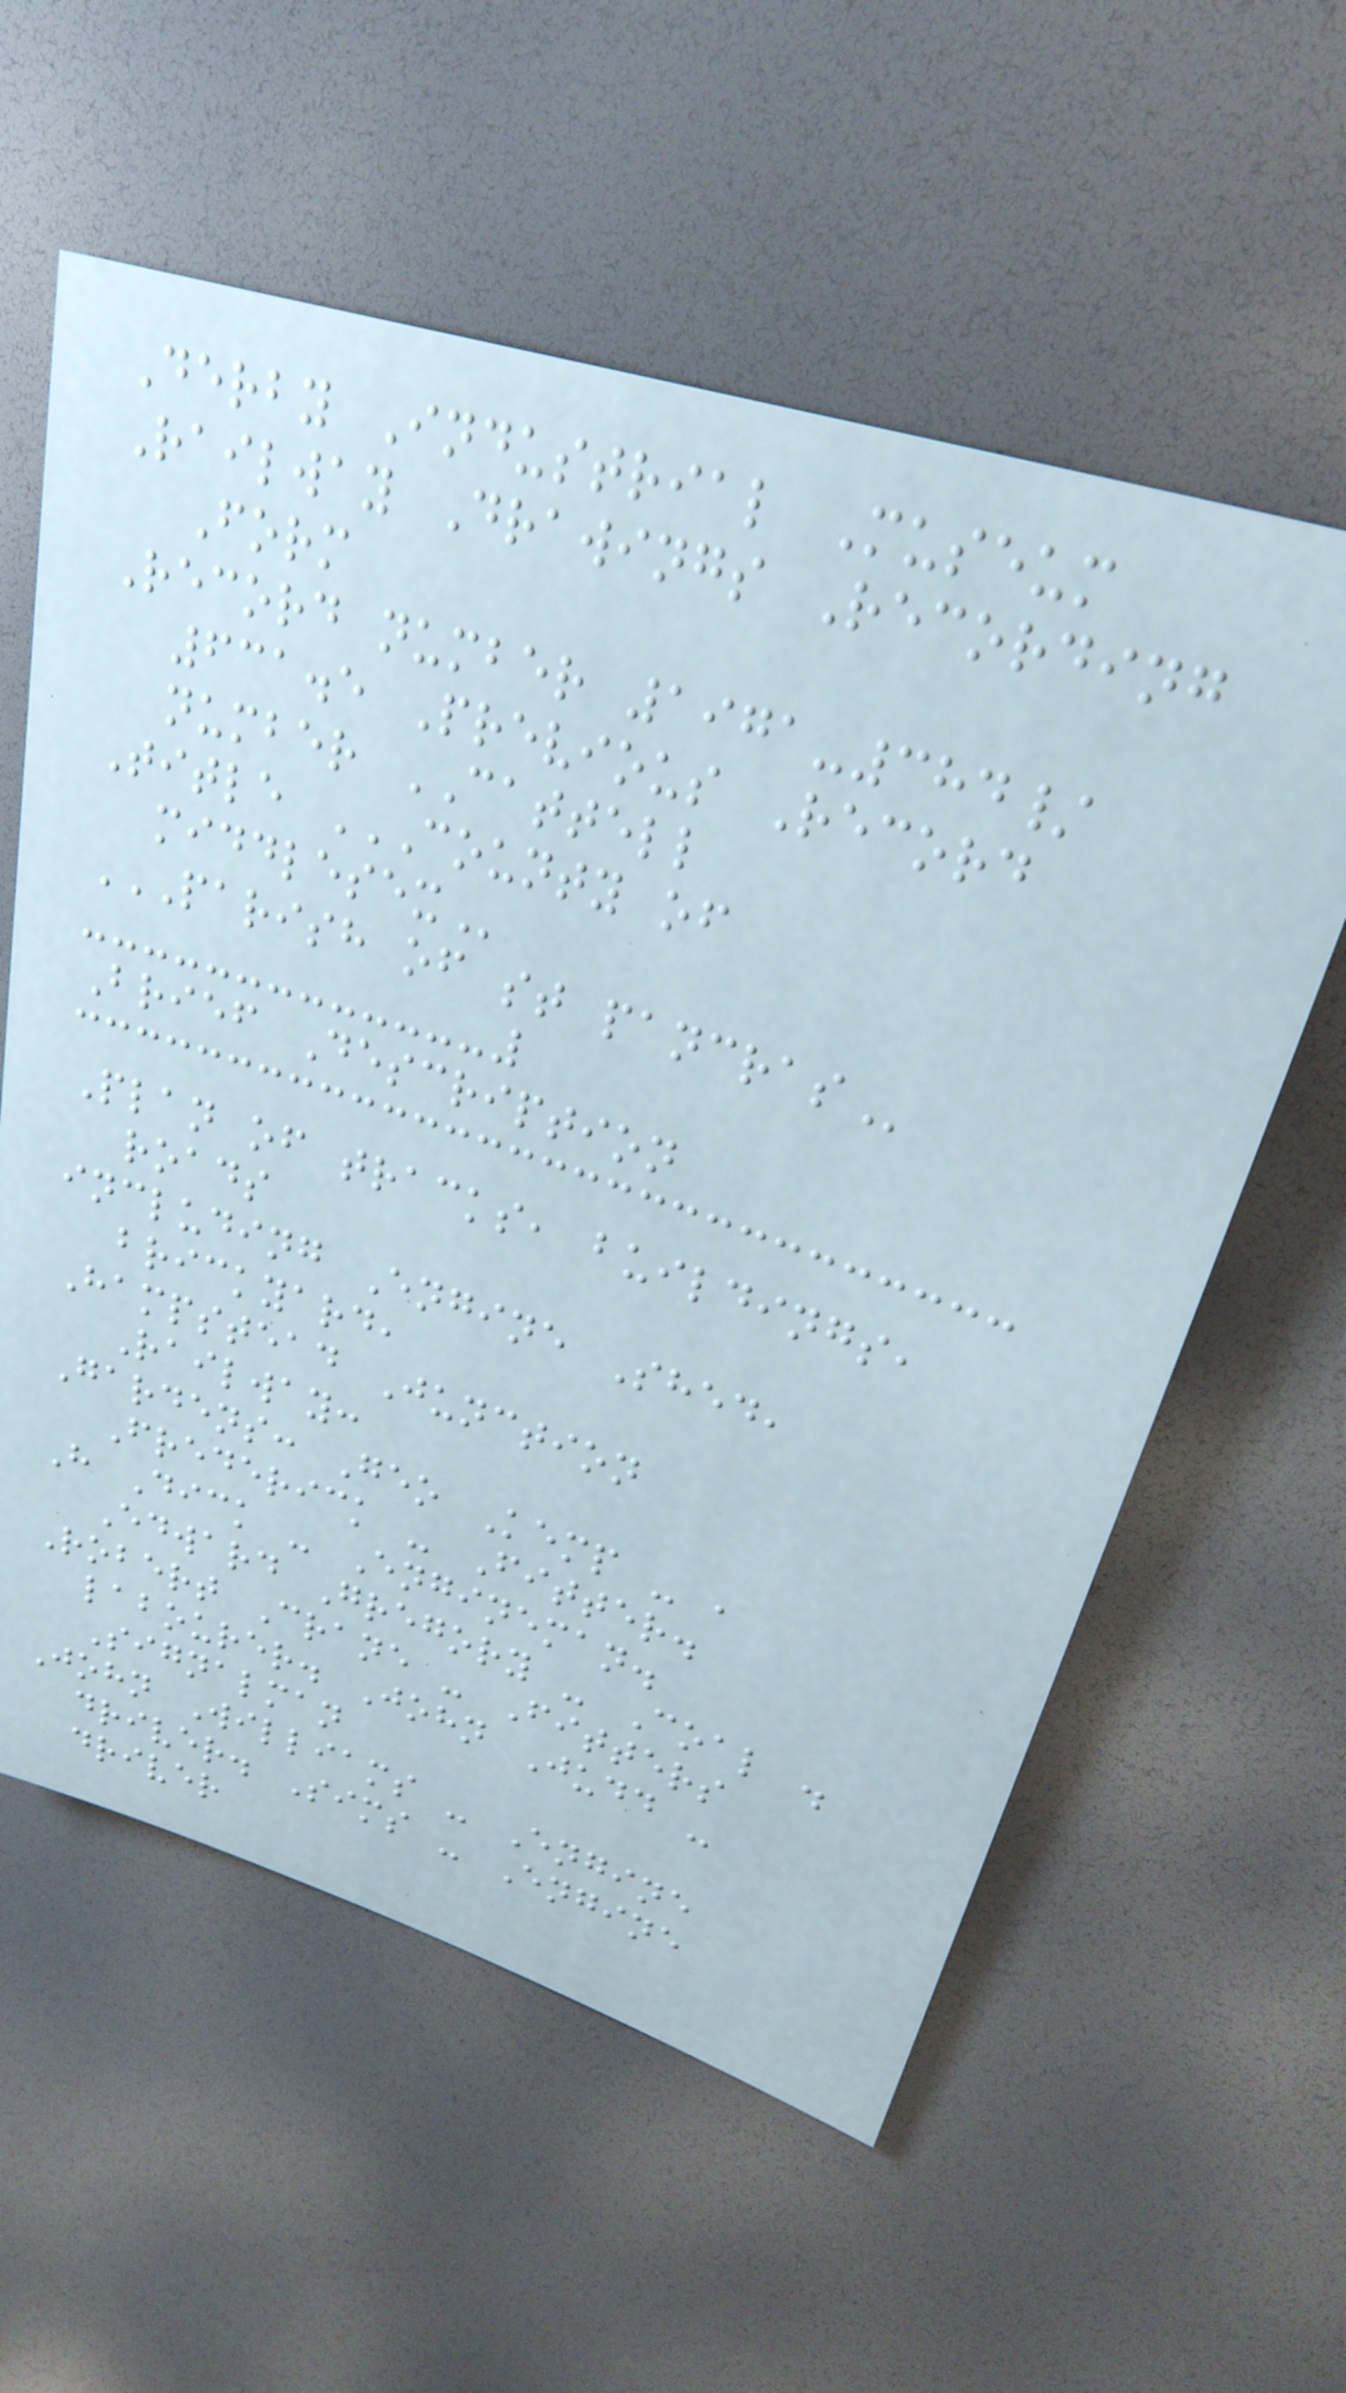Derby Industrial Museum
Railway Drawings Recording
Form
Record number 1971-384/
631.5 Previous Record
number CATTELL
Title COUNTY OF
MIDDLESEX
PARISH OF ST PANCRAS
Brief Description
Plan of tracks, buildings,
roads
including Engine Shed,
brickyard,
Hampstead Junction
Railway:
Gardens: Geo Kemp - ,
Frederick - Fitter.
H Dick - Engineman.
Edward Gregory - Coal .
Robert Crane - Fitters
labourer. John Judd -
Signalman
John Williams - Engine
driver. Sims - Engine
driver
